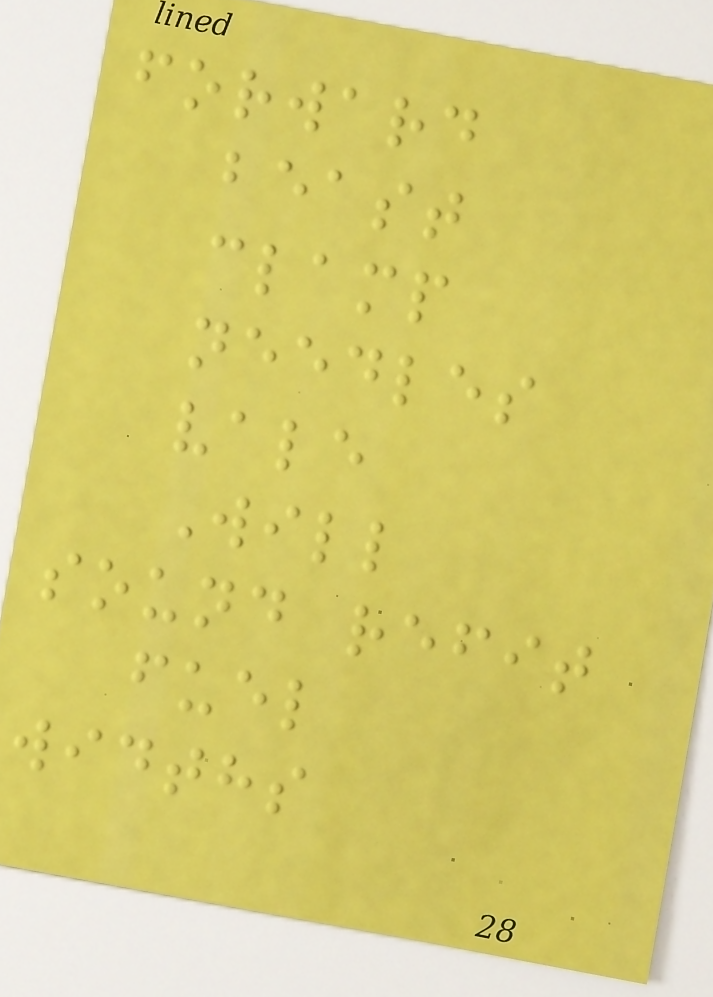forward
beast
clamp
needles
vale
Will
sound refit
fuel
widths
